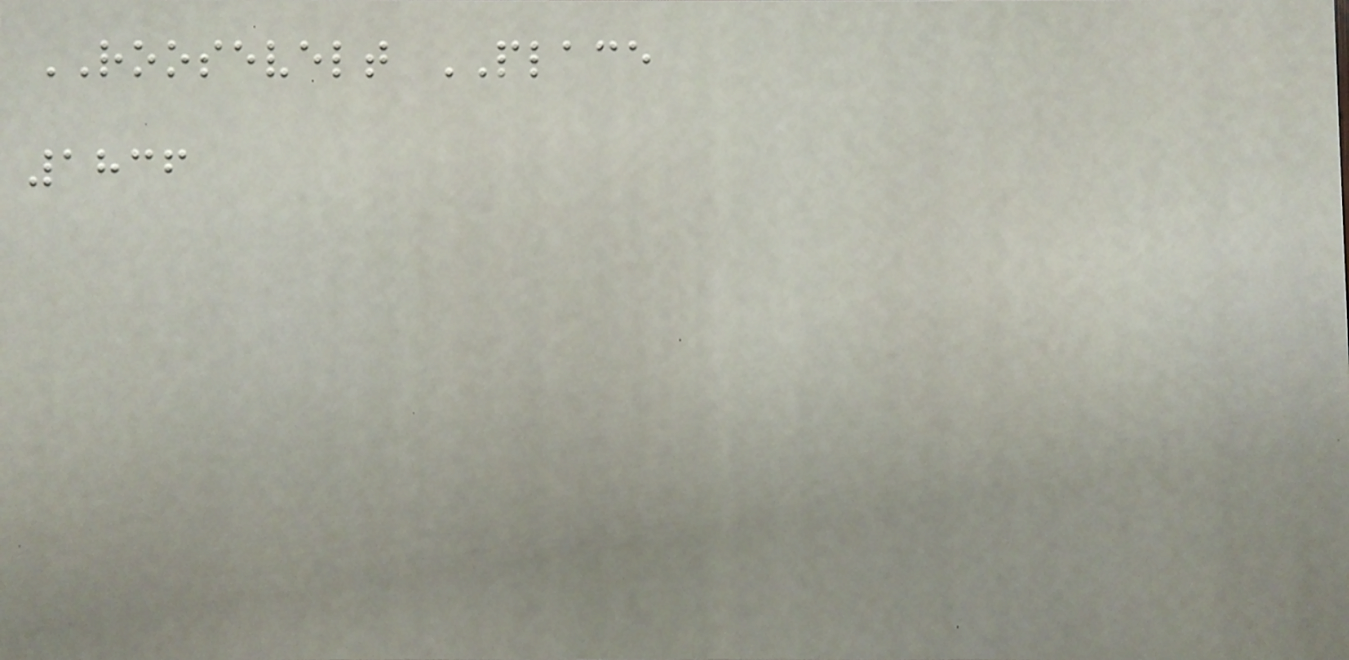ROOSEVELT PLACE
1836
